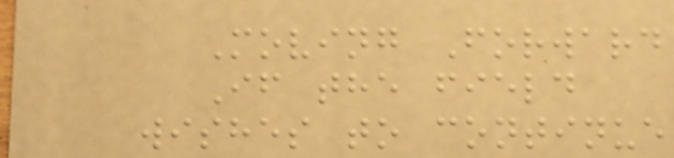Moving Forward
If the field
wishes to continue
